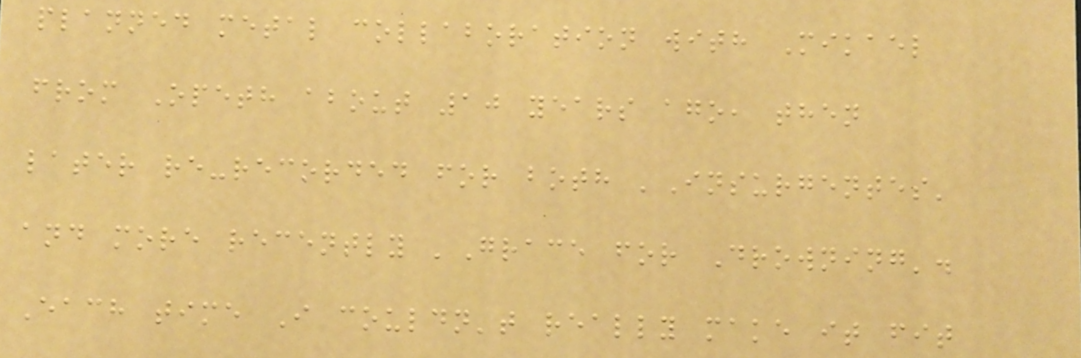planned metal collaboration with Mikael
from Opeth about 10 years ago, then
later re-recorded for both 'Insurgentes'
and more recently 'Grace for Drowning'.
Each time I couldn't really make it fit
